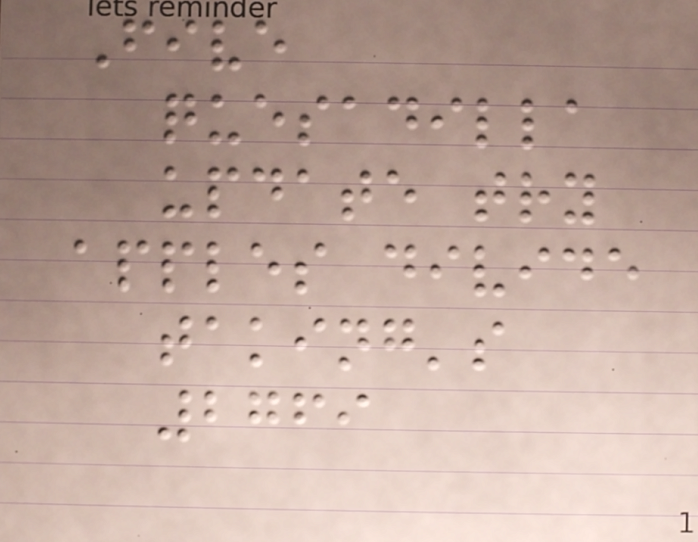Five
quesadilla
update try
apples divide
taking's
2769
